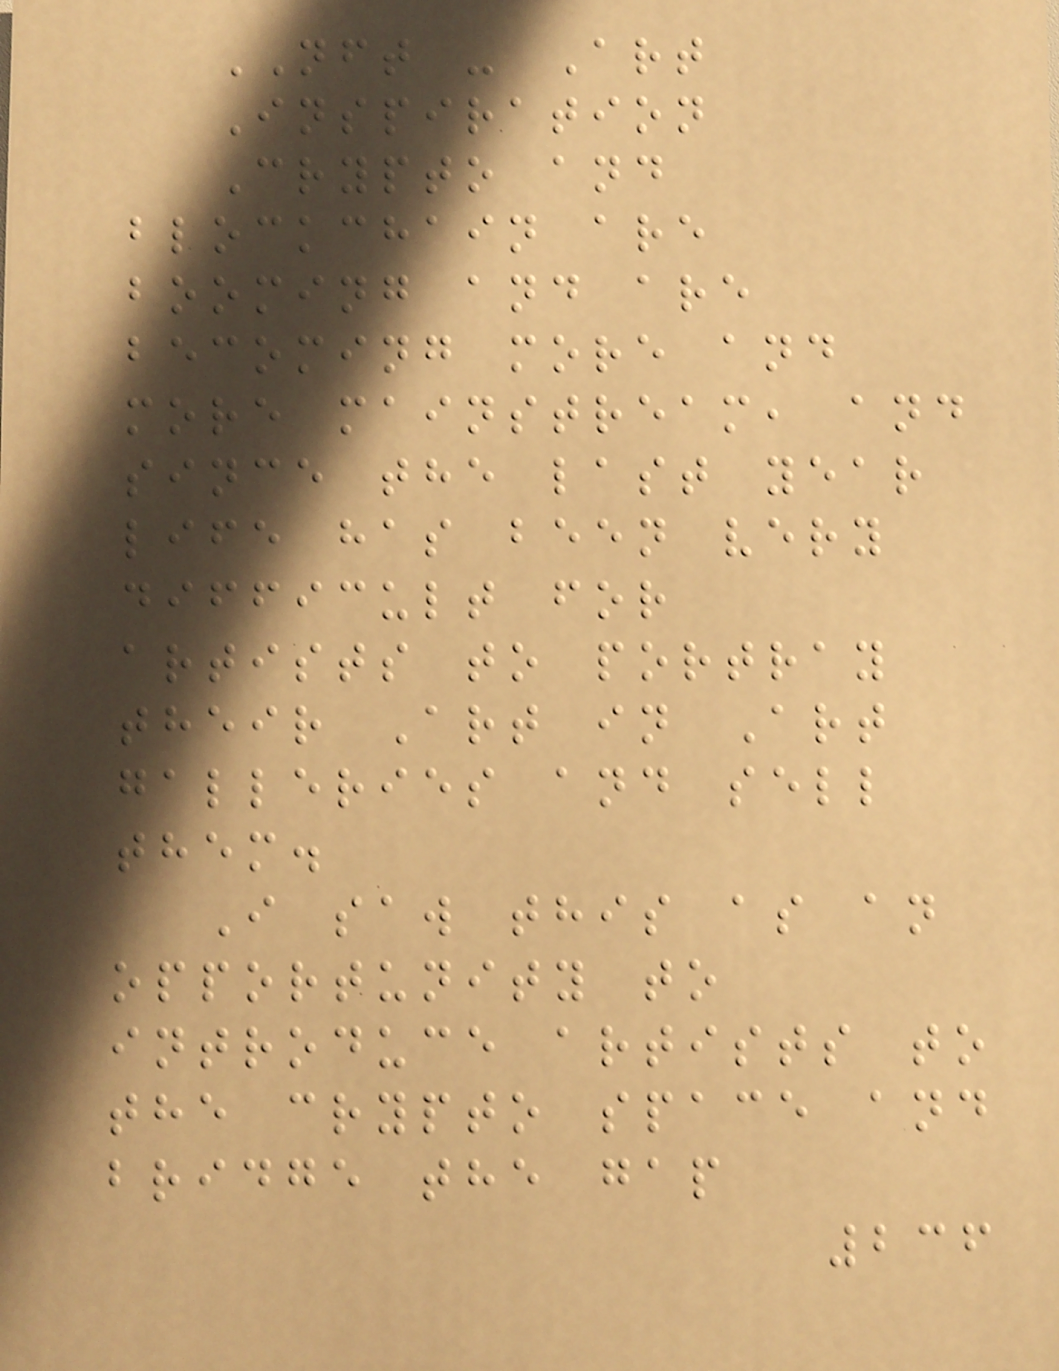NFT - Art
Inspiration
Crypto and
blockchain are
booming and are
becoming more and
more mainstream, and
since the last year
life has been very
difficult for
artists to portray
their Art in Art
galleries and sell
them.
I saw this as an
opportunity to
introduce artists to
the crypto space and
bridge the gap
236
